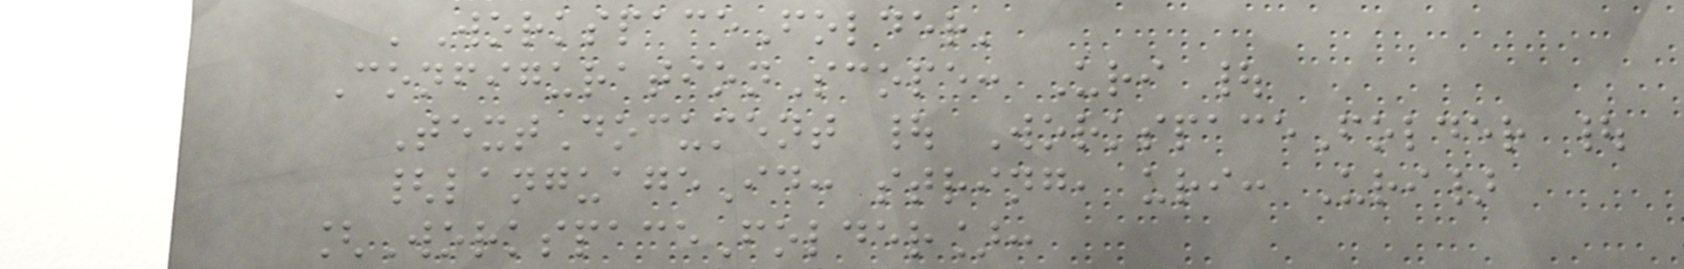'WorkspaceFolder'
ConfigurationScope: Uri |
TextDocument | WorkspaceFolder |
{languageId: string, uri: Uri}
[WorkspaceFolder]:
